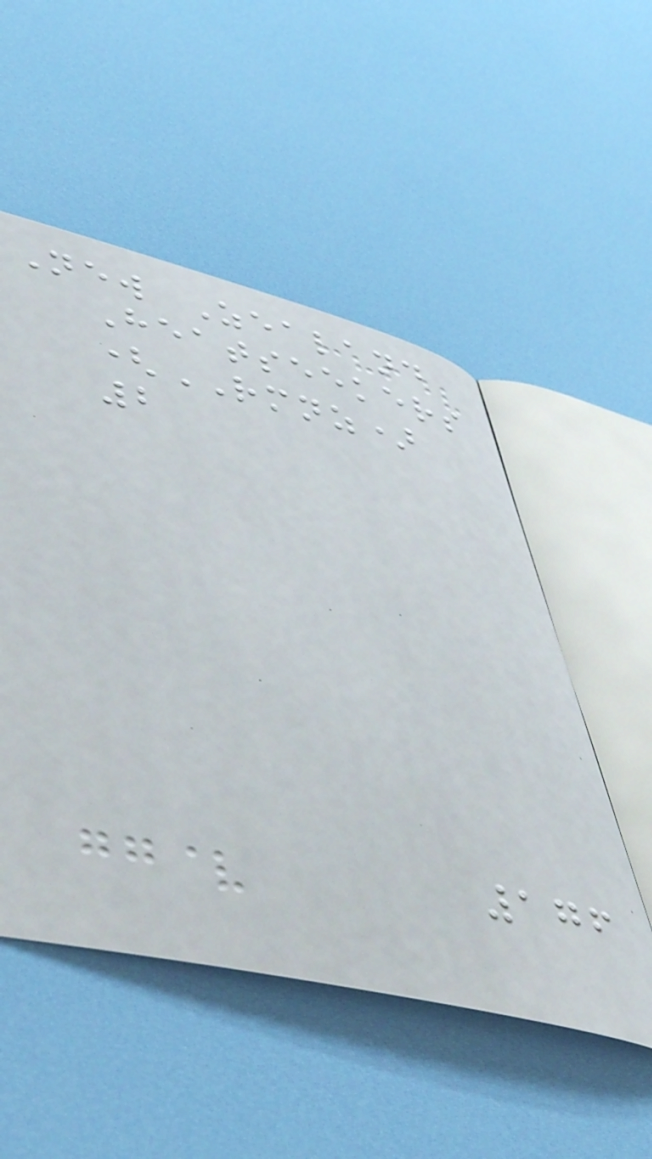New Zealand
Heatseekers
(RMNZ)
2
176
